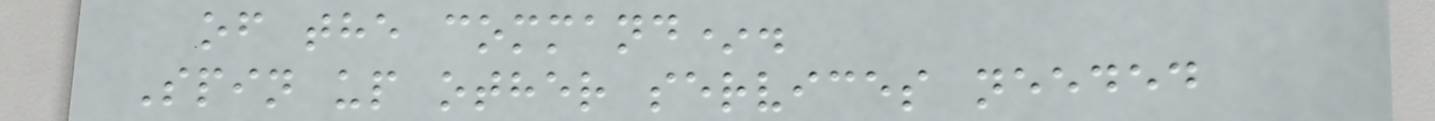of the command*.
Spin up other services needed
